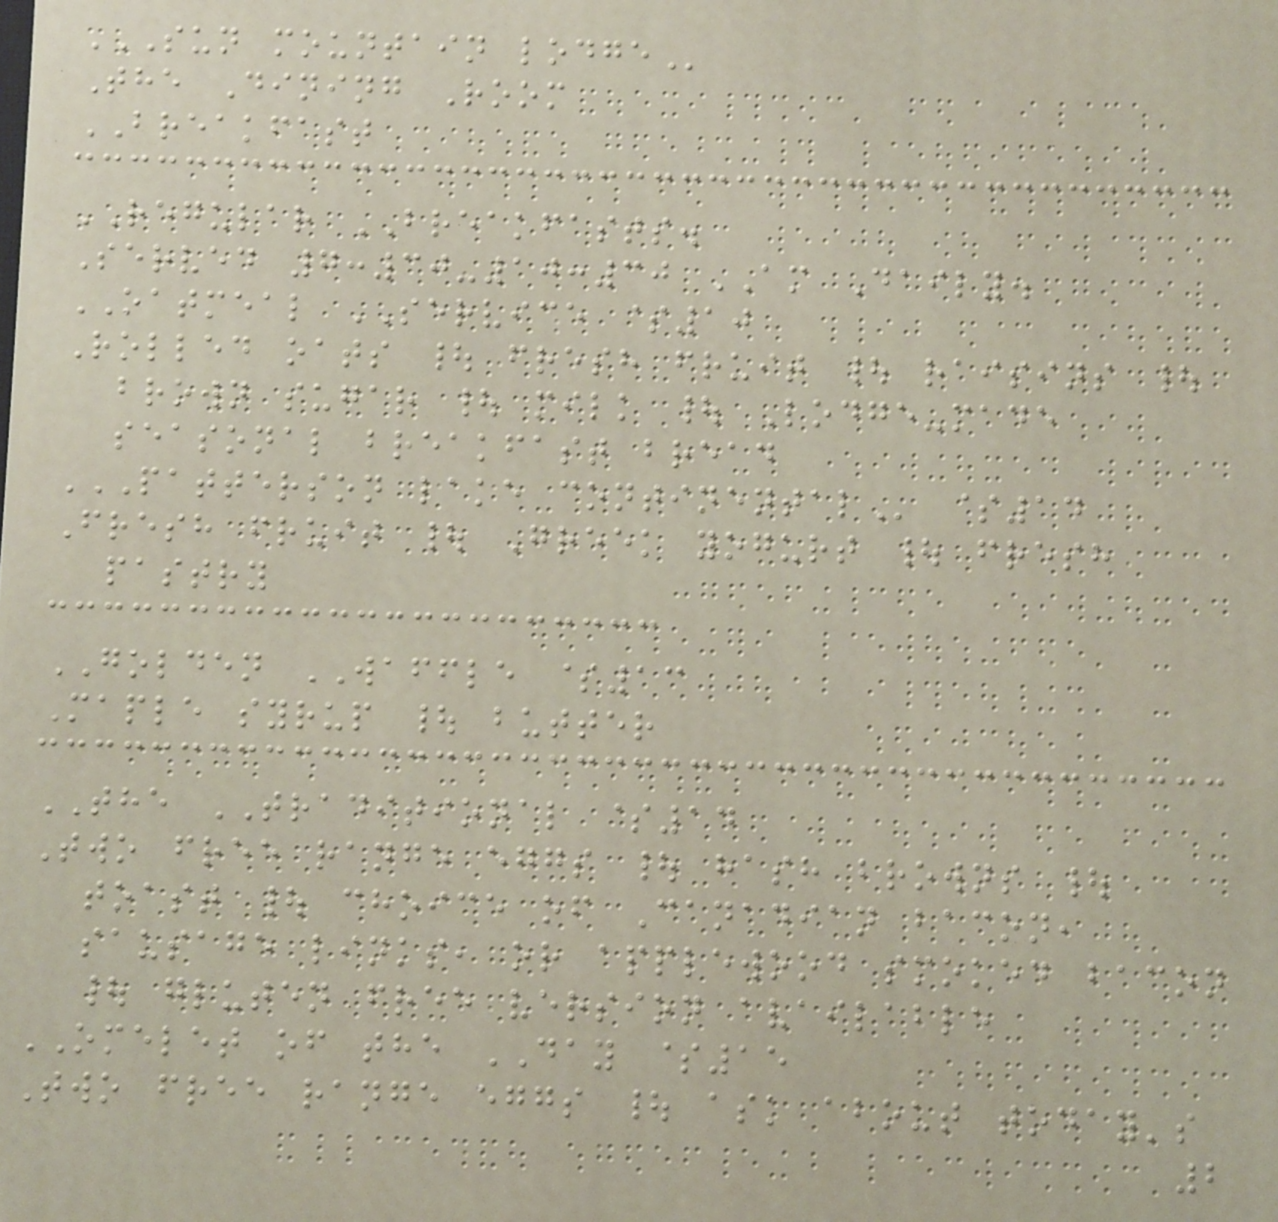SUN MOUNTAIN LODGE
The Dining Room
BREAKFAST
REGULAR BREAKFASTS.
Served 7:30-10:30 AM Daily.
OATMEAL SERVICE $10
Rolled oats | fresh fruit | raisins |
brown sugar | milk | Lodge-made
seasonal breakfast bread
PATTERSON LAKE CONTINENTAL $14
Fresh fruit | Greek yogurt | fresh
pastry
GOLDEN WAFFLE $13
Maple syrup | butter
THE TRADITIONAL $14
Two free range eggs | hash browns |
toast | choice of Canadian bacon,
sausage links, or applewood smoked bacon
| gluten free version available
OMELET of the DAY $15
Two free range eggs | ask about today's
2
